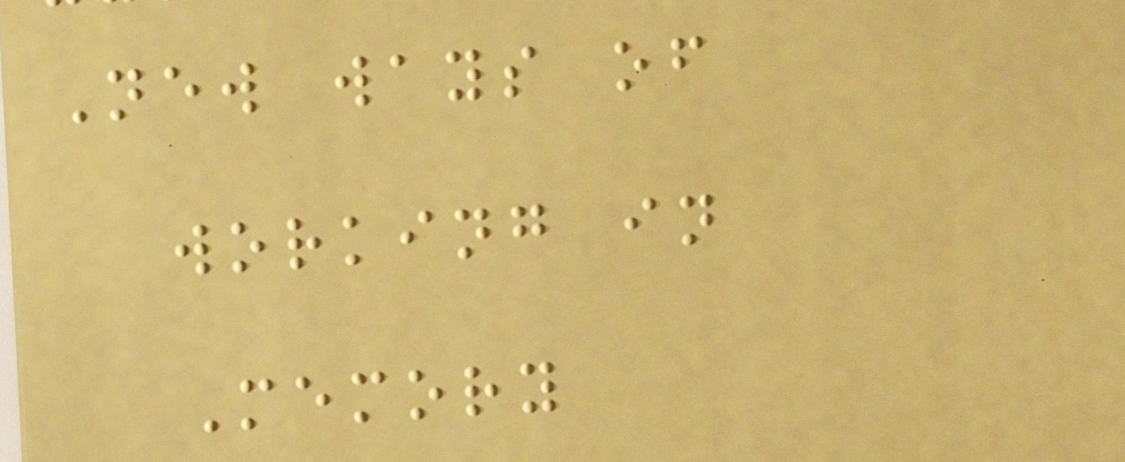New ways of
working in
Memory
